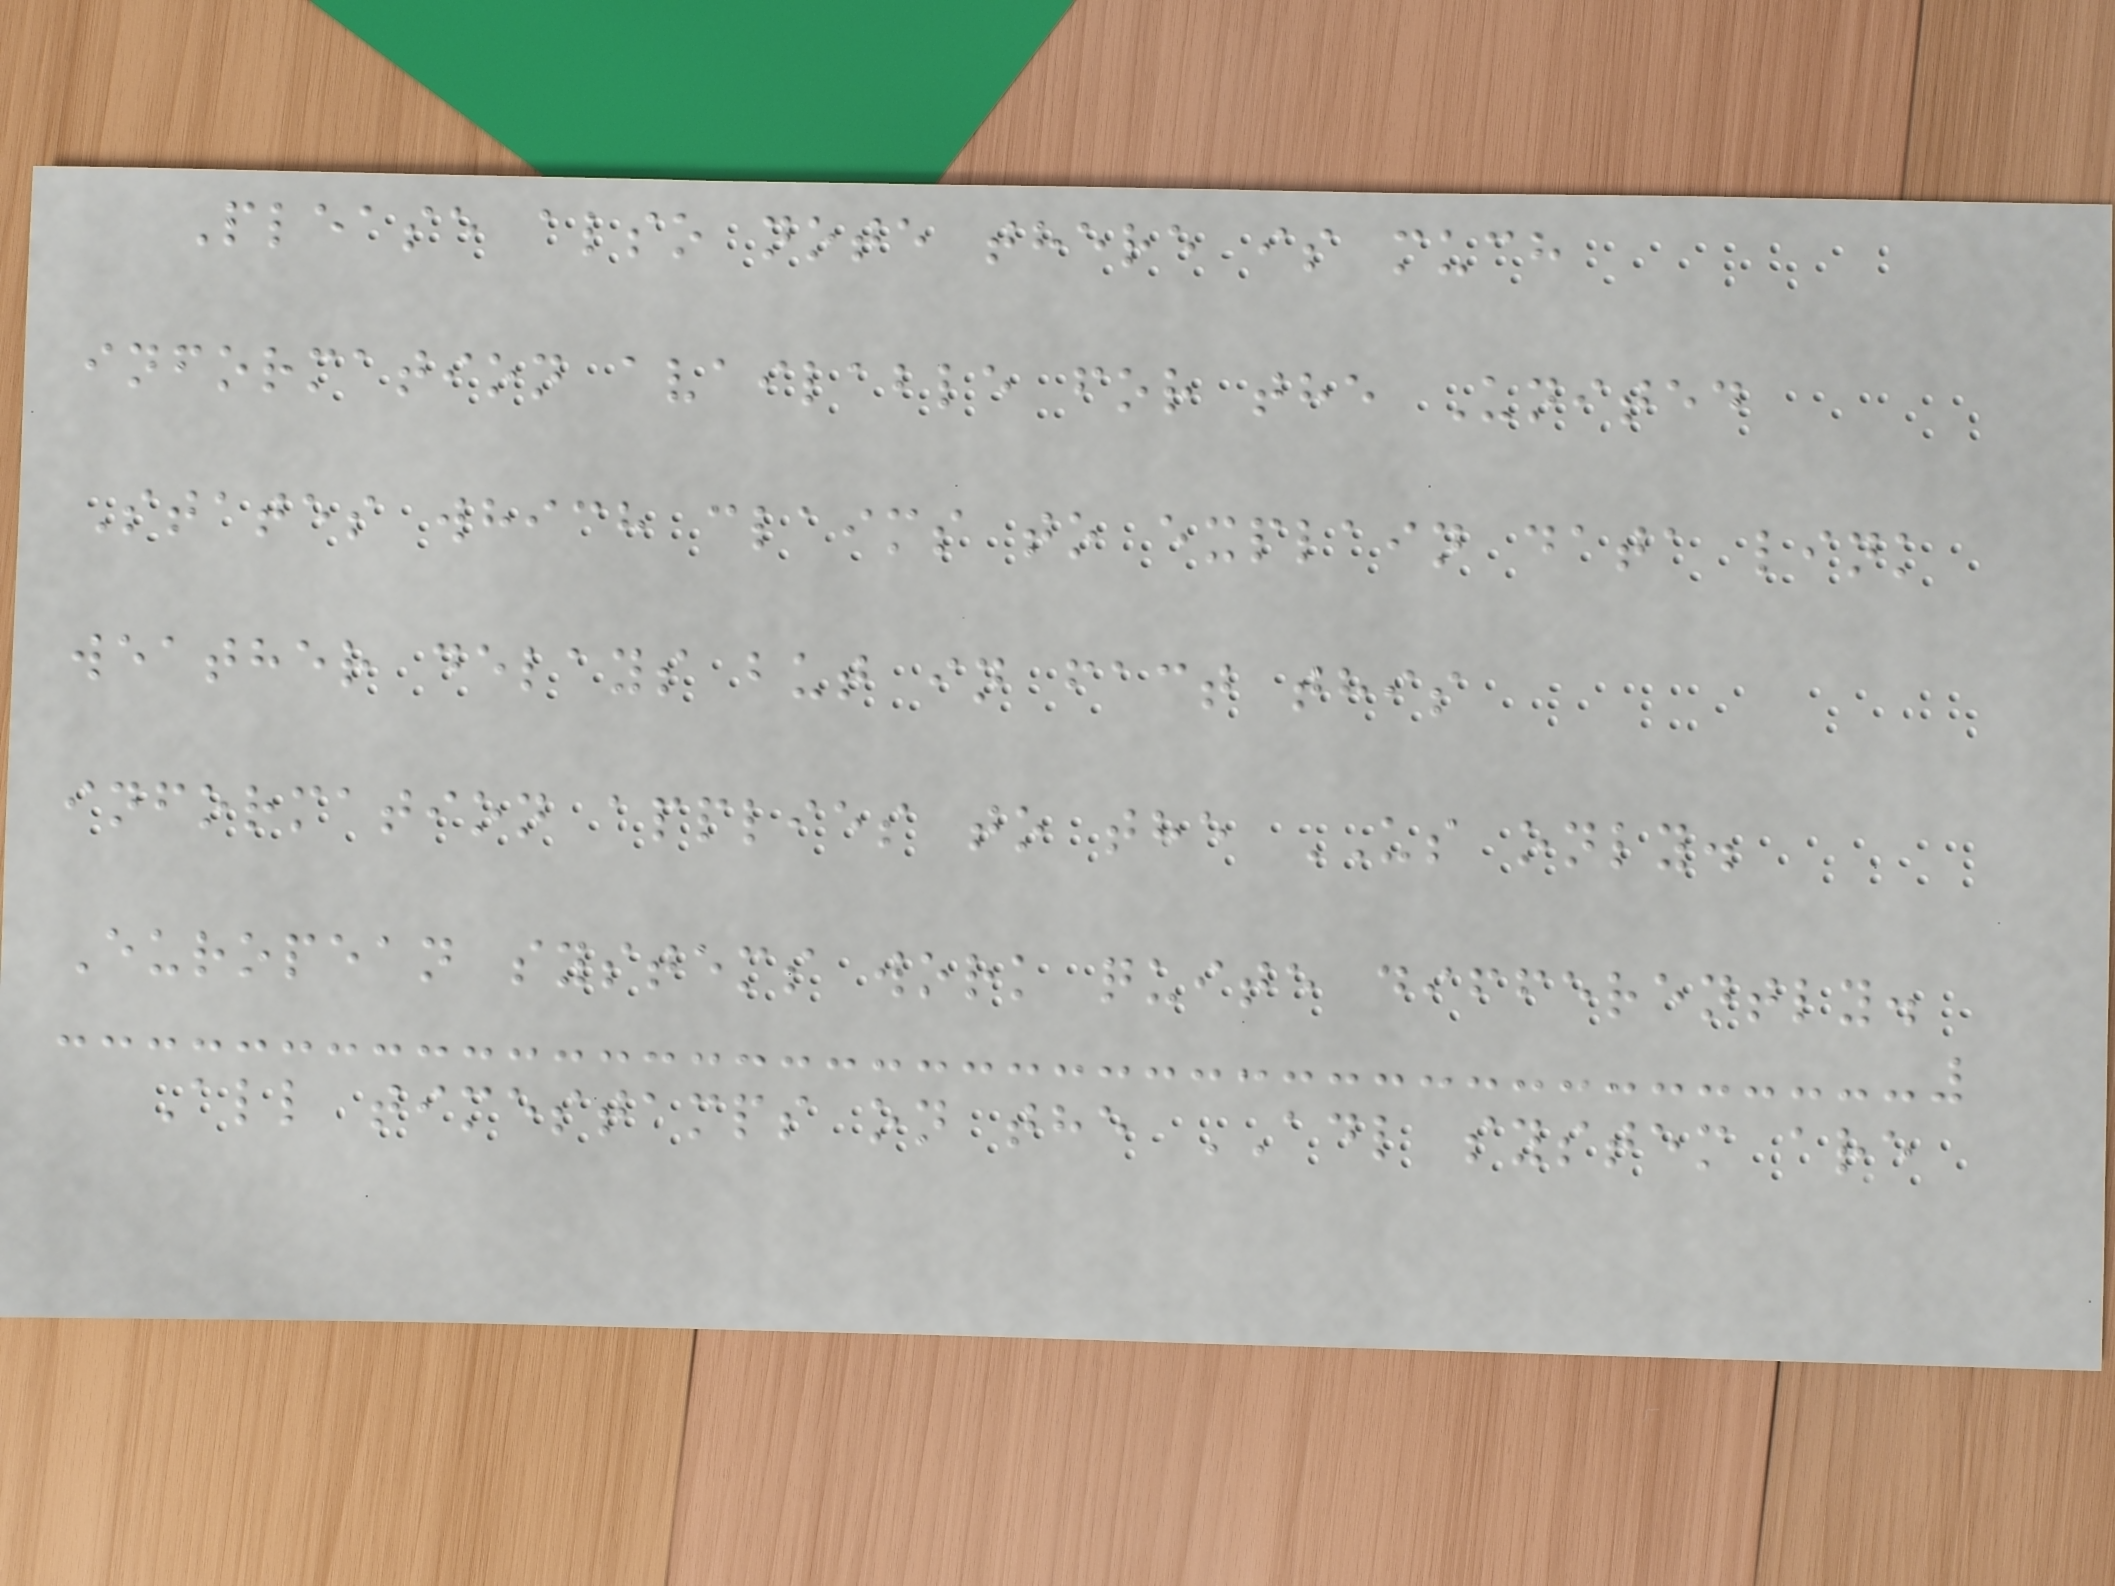Please also note there is much
information available for the United
States which claims to explain data link
weather delays but in fact this
information applies to the US only.
European systems work quite differently.
All timestamps on the ADL system are
